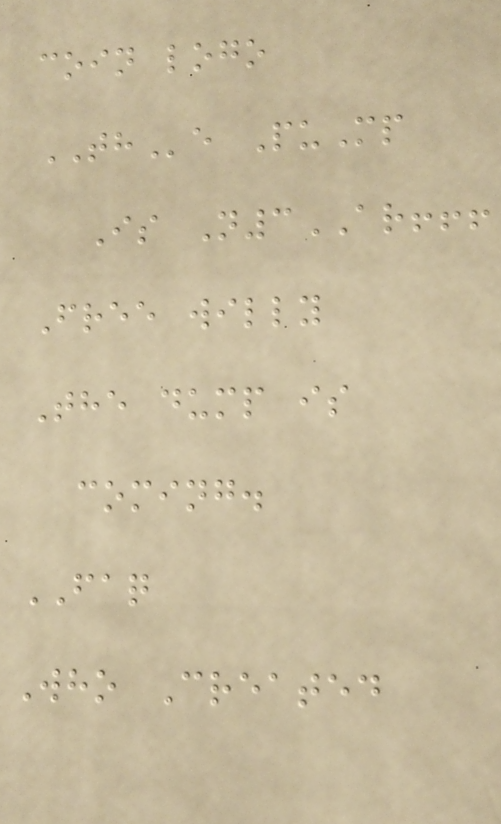coin logo
THe PuMp
Is N3AR!!!
Free willy
The dump is
coming.
FAQ
Who Created
